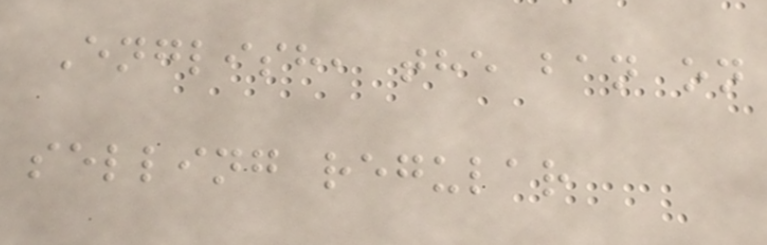English, the ban on
selling regular
